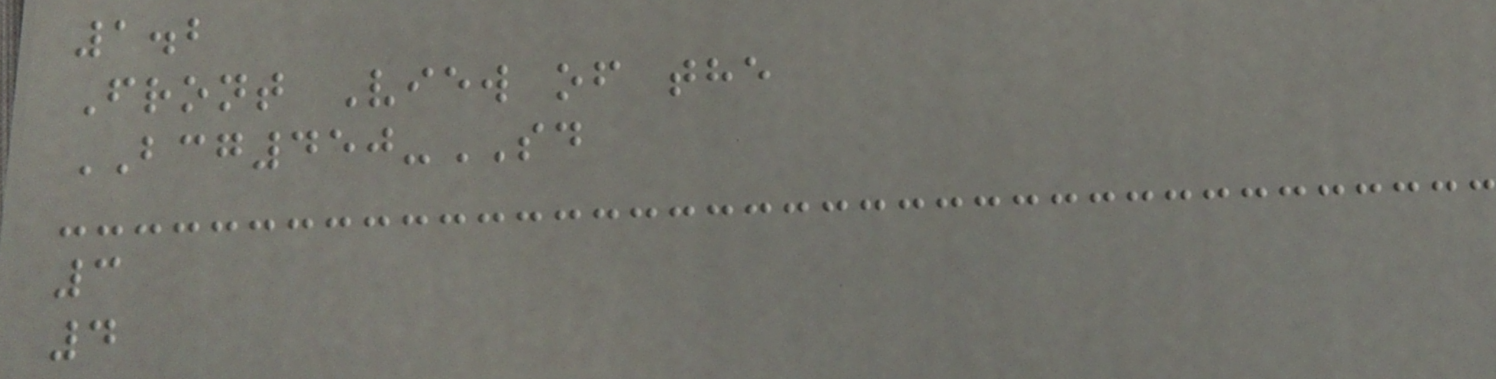1.2
Front View of the
BCG450-SD
3
4
